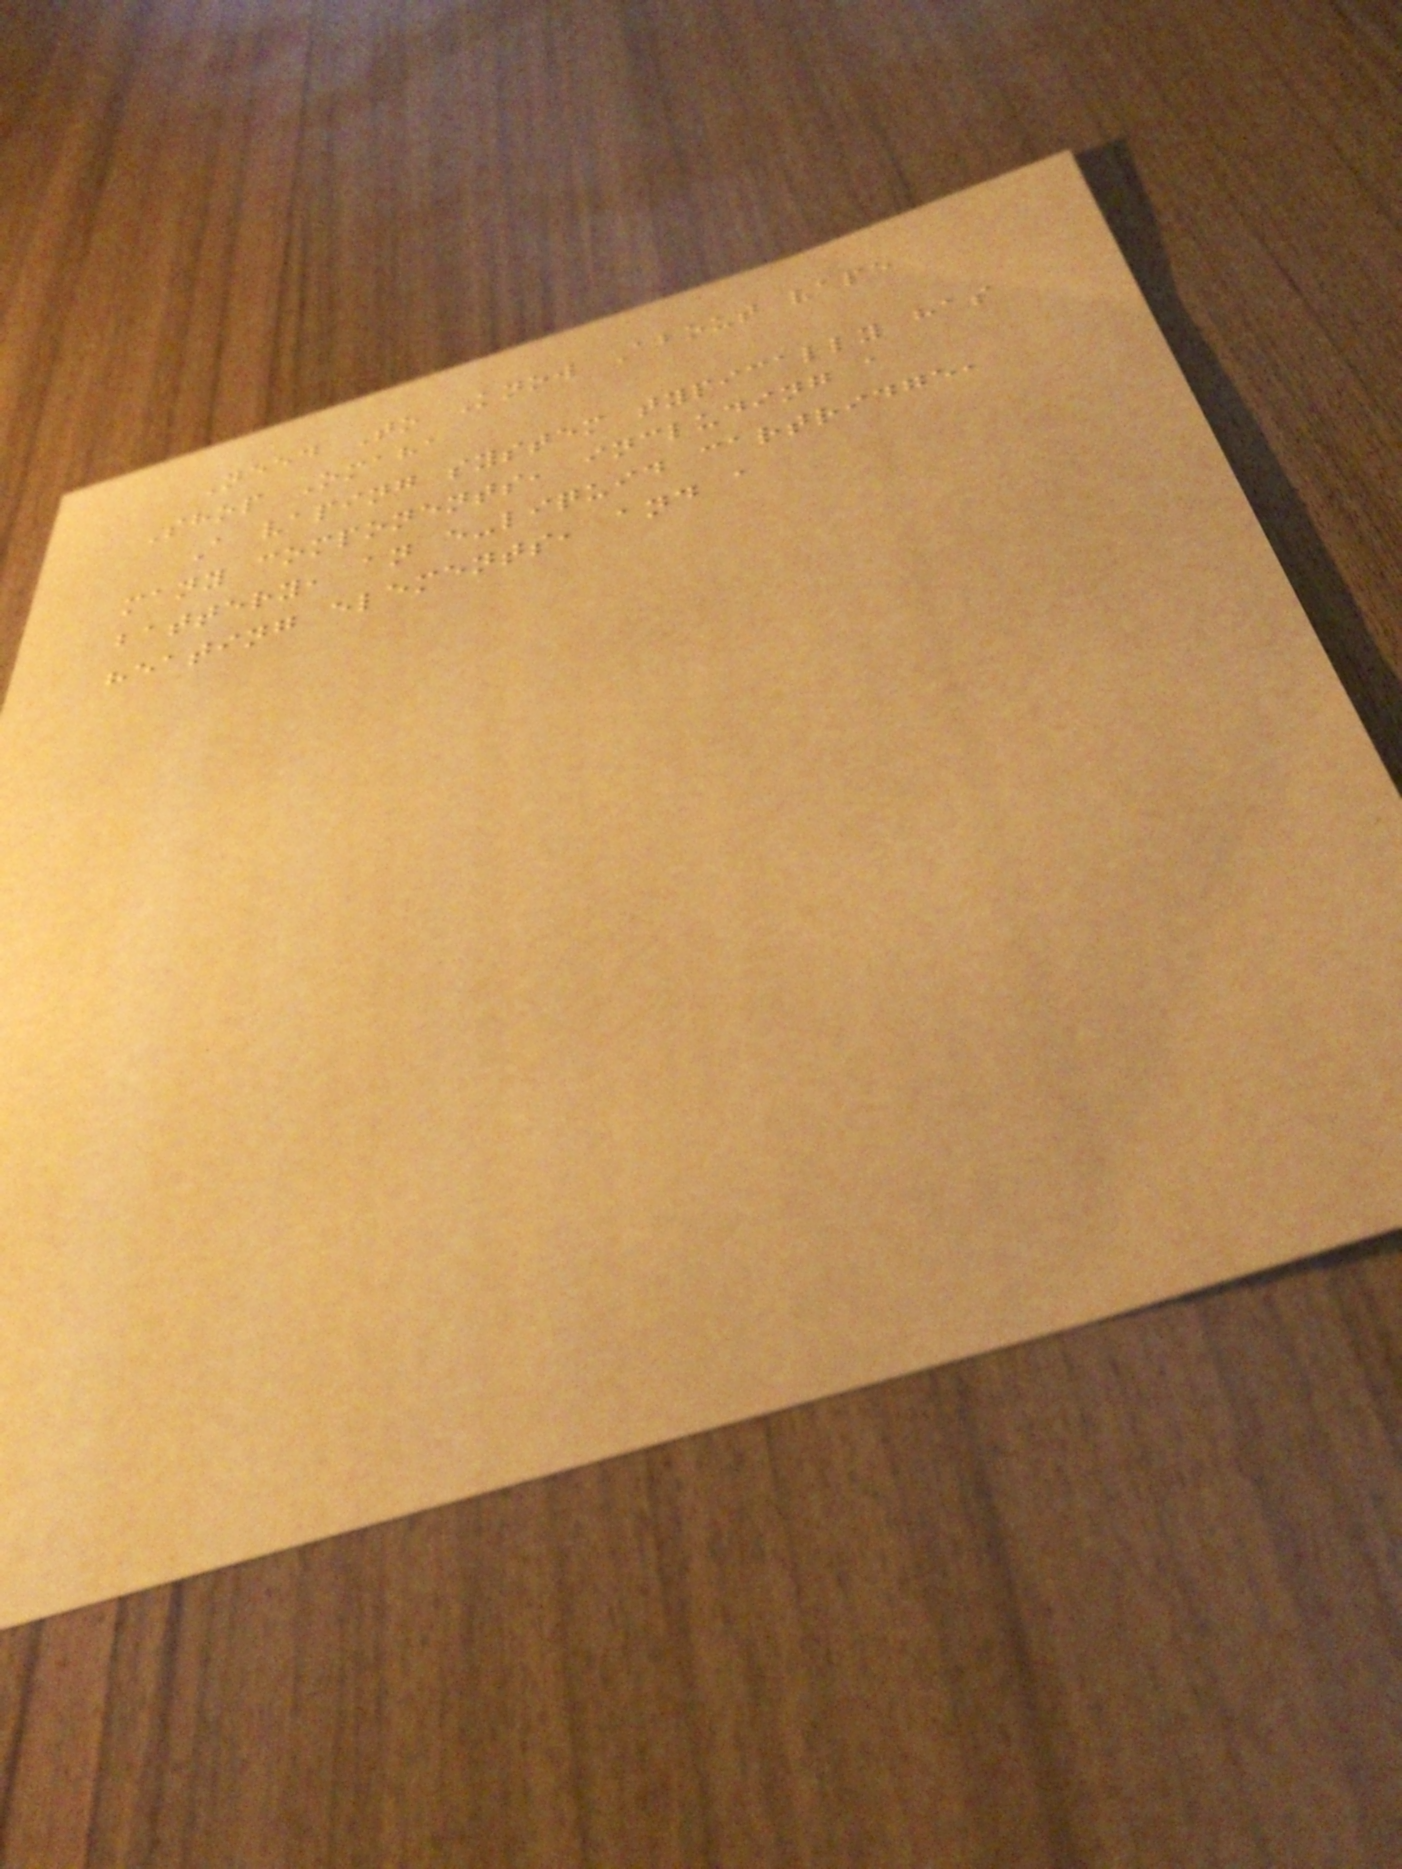Need To Know About vape
Shop Omaha
A vaping system typically has
many components, including a
battery, an e-liquid cartridge,
heating elements, and a
